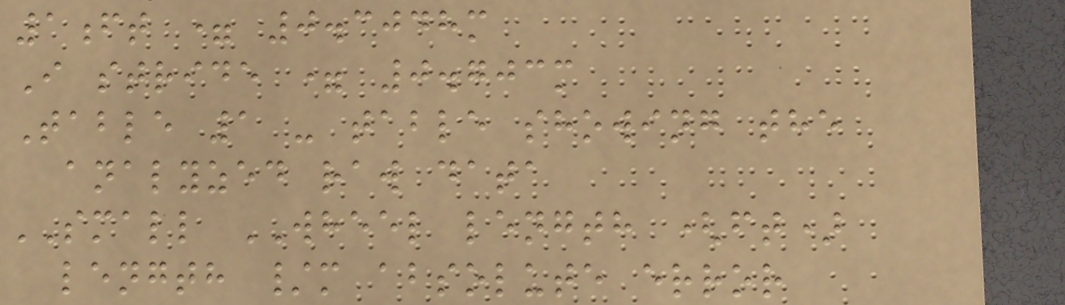1ft = 0.3048m
I stride = 0.703m
Table 1 - table showing the
analyzed raw data
SMALL WHEEL length (ft)
length /m absolute error
